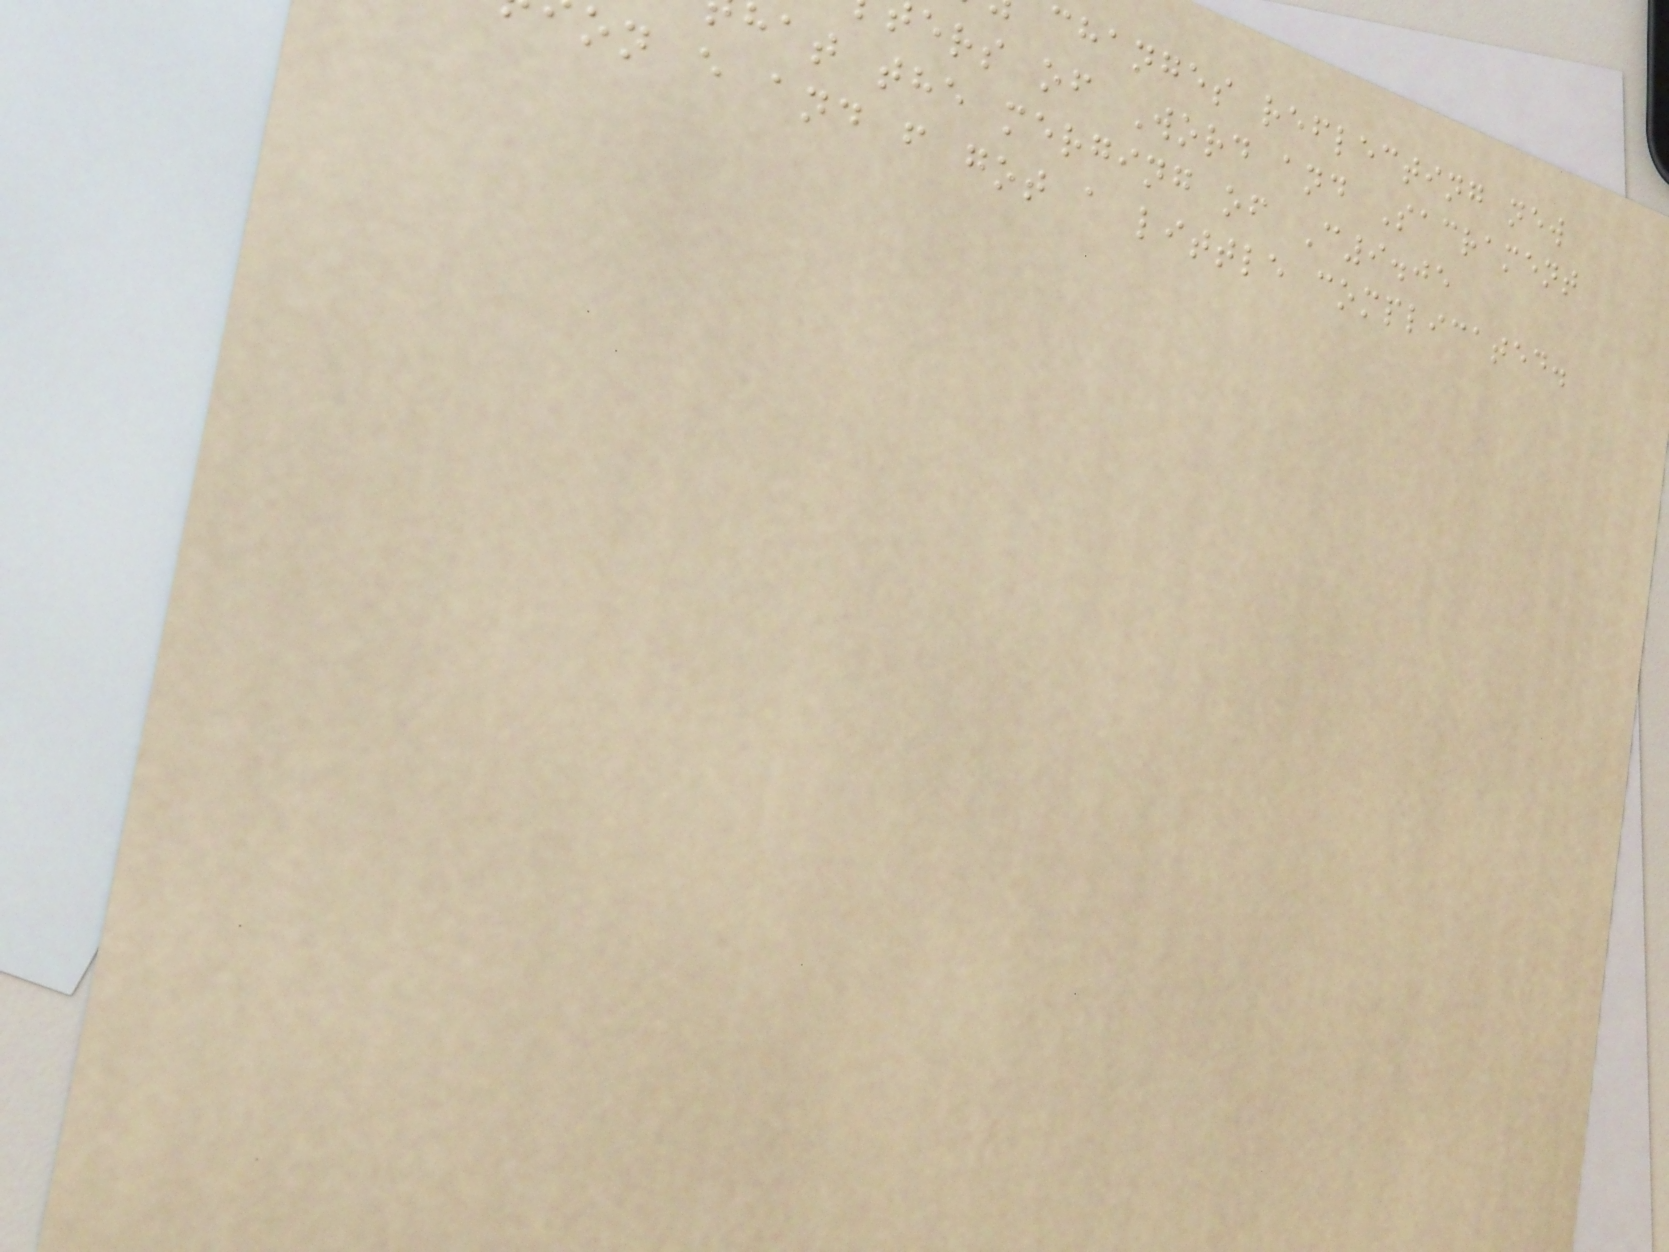changes reflecting new
ers of Word and Sacrament
hat the merging of C9.05
on e and f got a little complicated.
